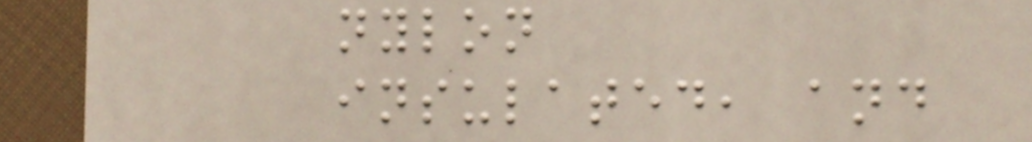nylon
insulated, and
